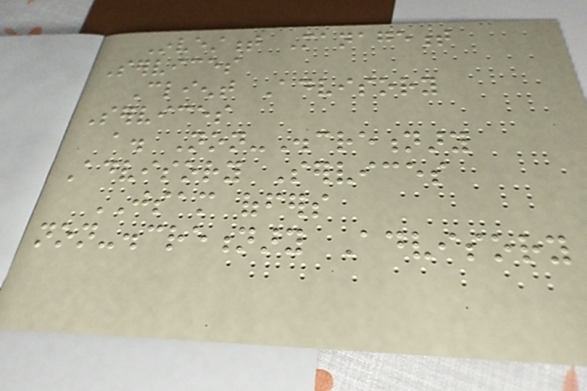Investment Management
Services
Client Advisory
Services
a. Non-Discretionary
Advisory Services
JSAM offers
non-discretionary Advisory
